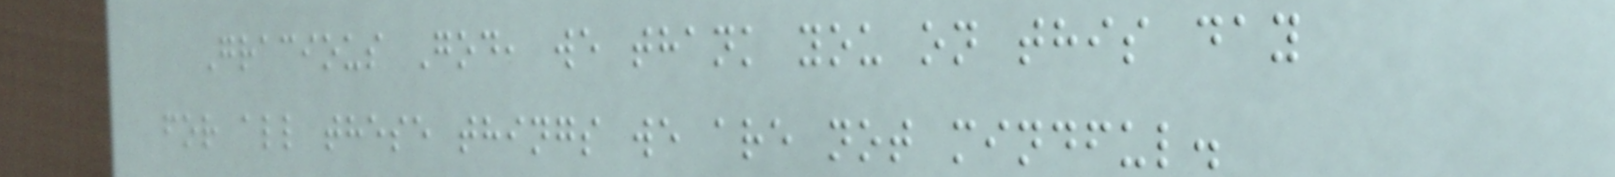Gracious God, we thank you on this day
for all these things we are not mindful.
